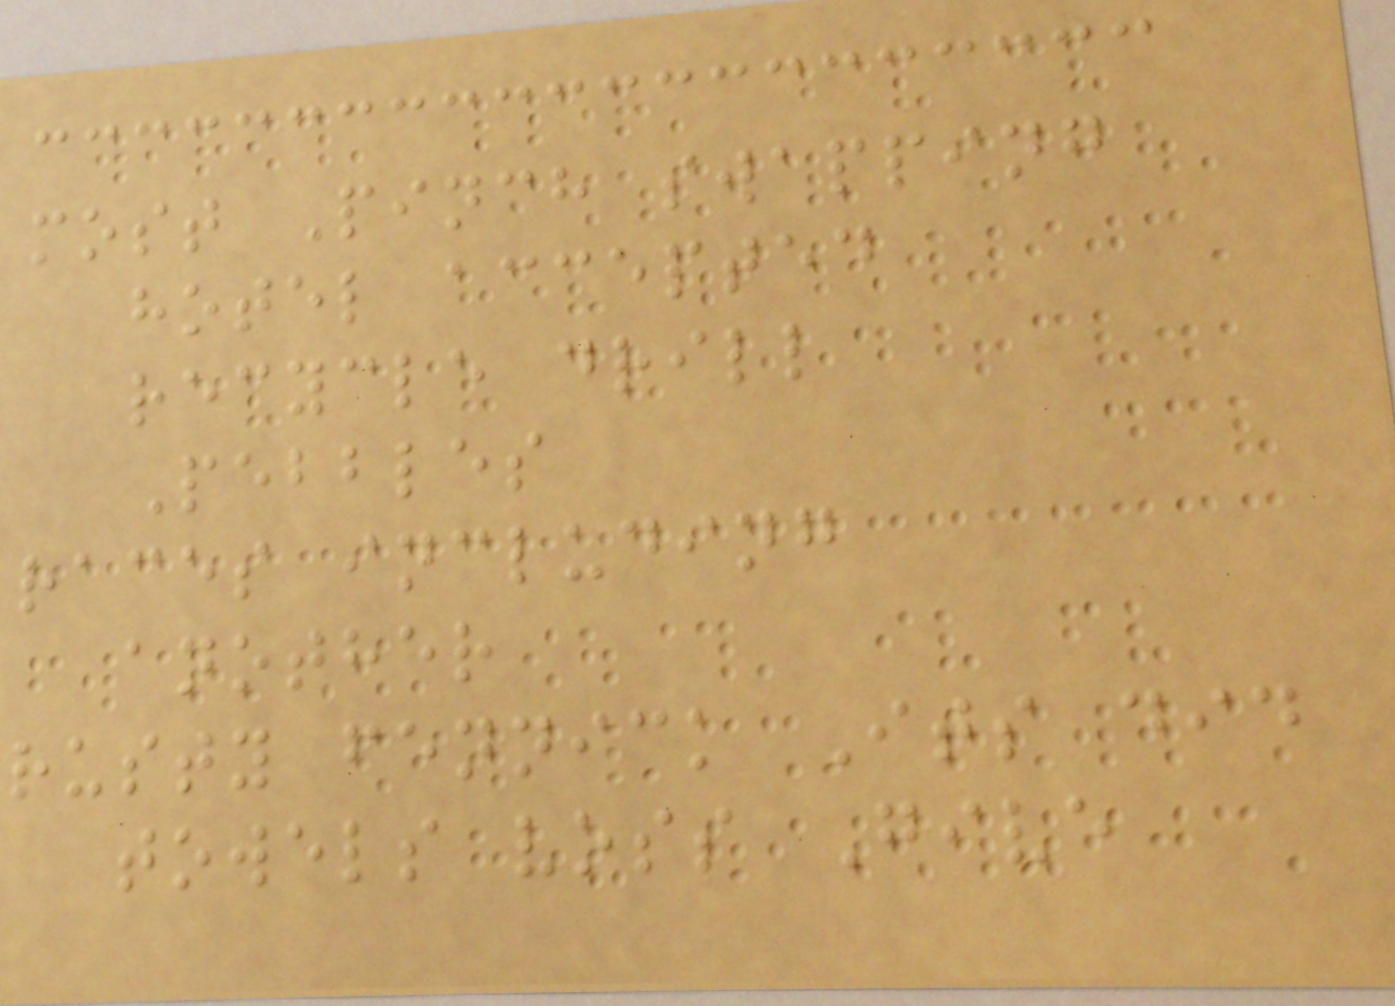most Pinch swapping
hotel accepted
recycle drill
Pebbles
races including
another
rusty fennick Its did
towels voss Give
